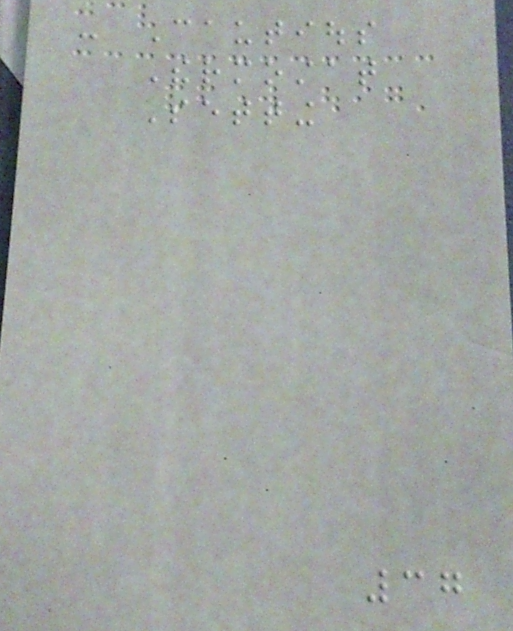- Cautious
Thermostat
Setting
37
